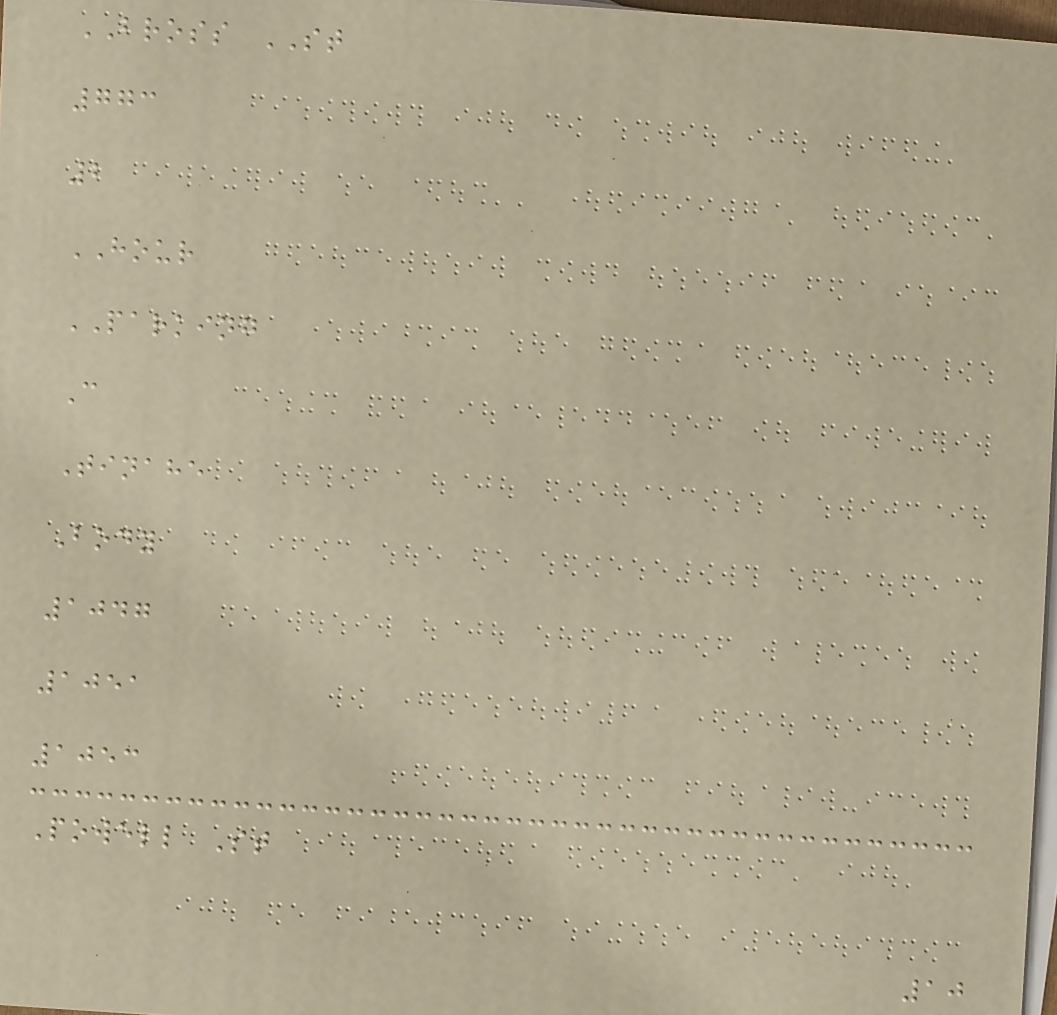BROSS ST
773
2
HOUR
PARKING
C
Tinahe
Body
1047
1051
1053
Powell St
10
